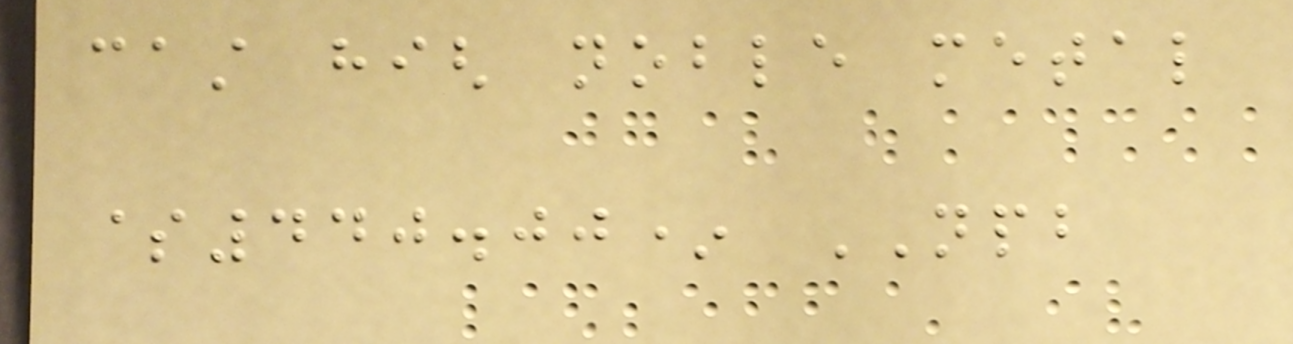cast high noble metal
$440.00* NPB
